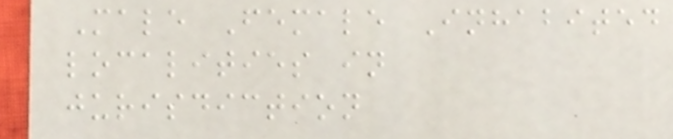Male Female Inhabited
localities in
jurisdiction
